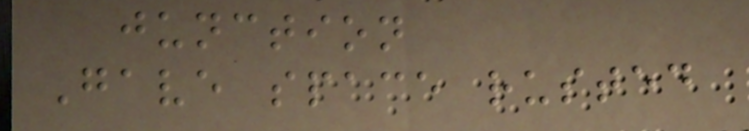junction
Gave space rusted
